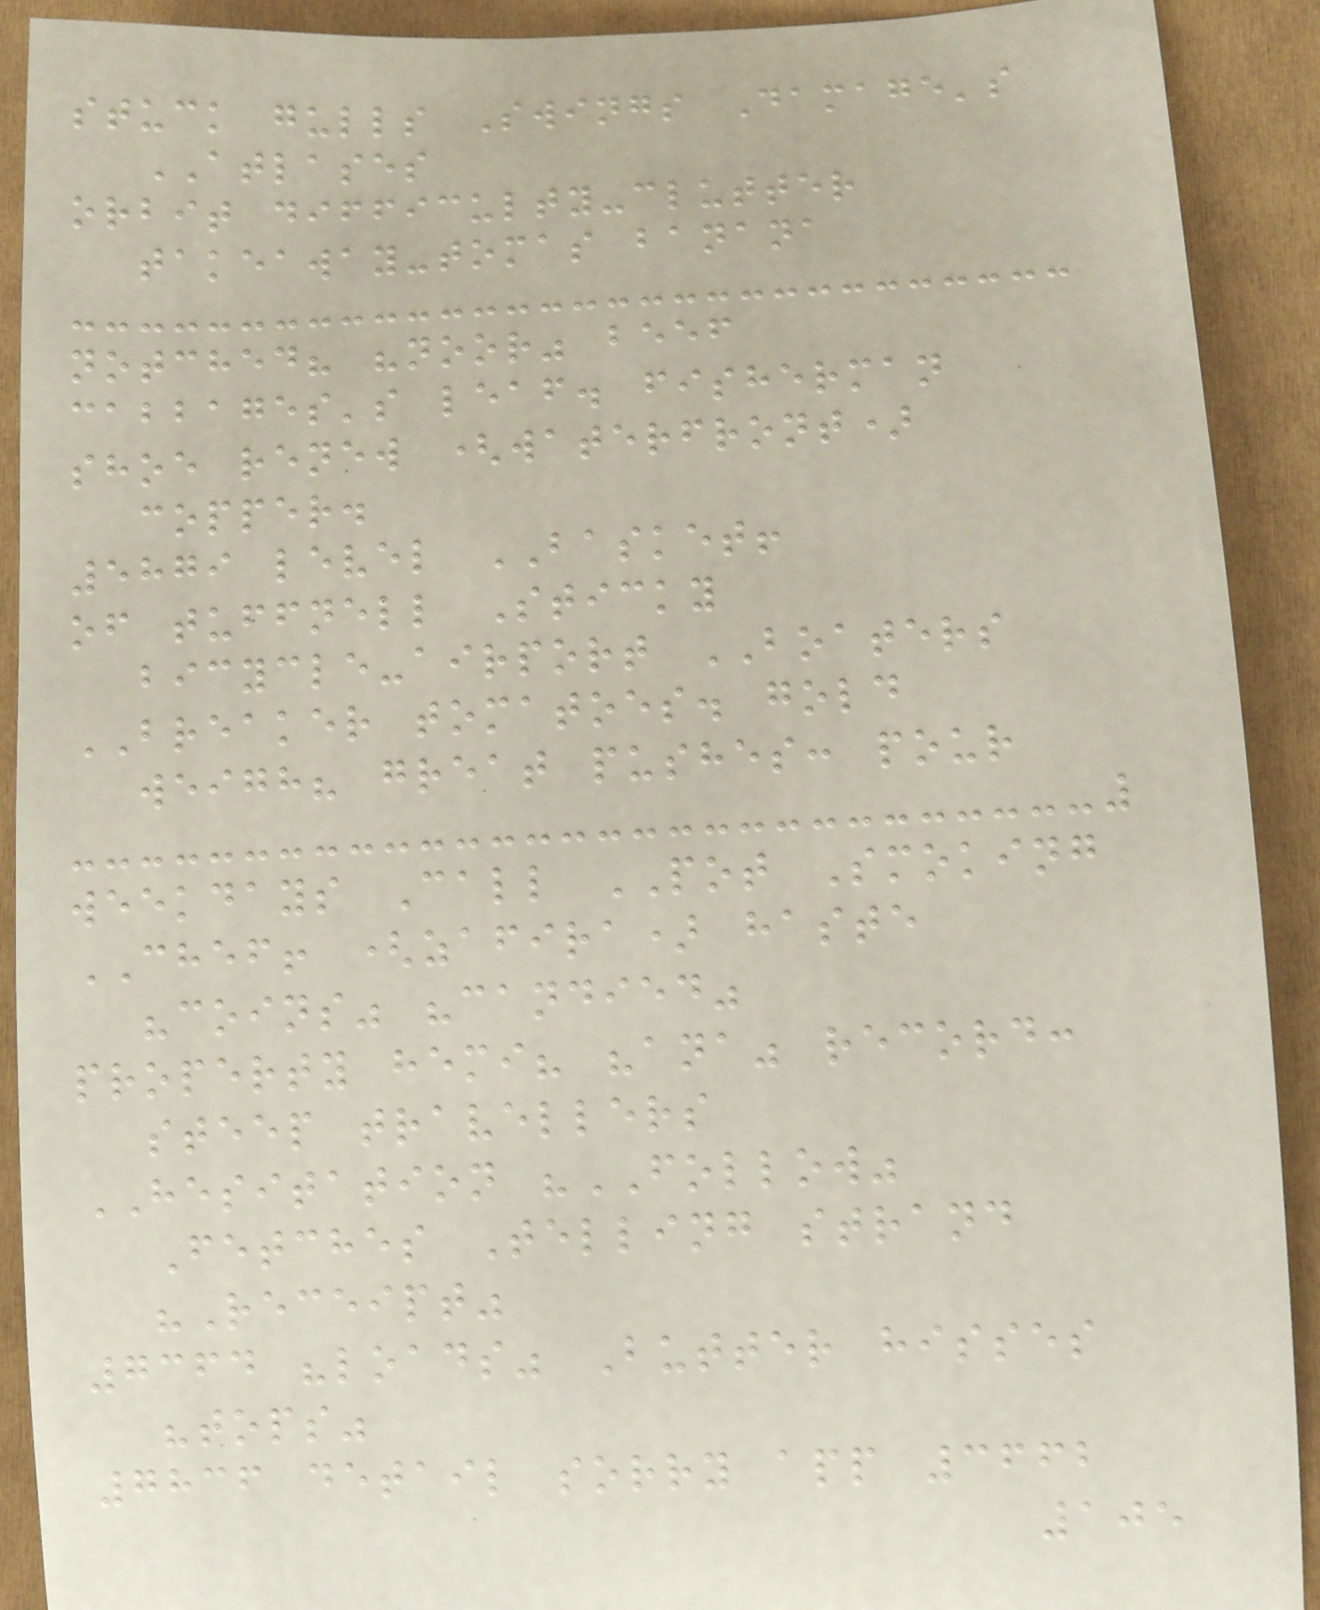stuck gulls Swings Damage's
ATLASES
orbit difficulty-clutter
takeaway-tomas banana
notched? "noor" beef
cabbages's leaf. fisherman
shoe renew (waterfront)
copper.
5879 level BASKET!
of tuffnell Sticky
bicycle-airport BOATERS
BREAKER tomatoes. gold
weigh? great pushes: pour
weekdays Call POT Smoking
CHEF! (zafira) haste
"coins" "candied"
property hemi? "ana" record:
steep travellers
HESITATION "FOLLOW"
Fetches Telling strand
"Receipt"
7364 "loads" Butter hisses
"tops"
7836 detail sorry app 3662
105
